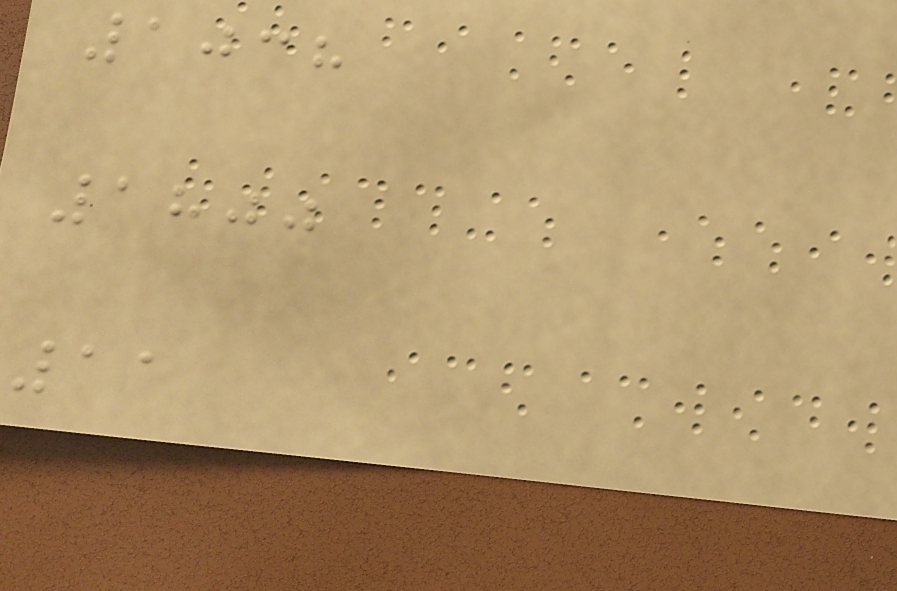1038
1800
11
